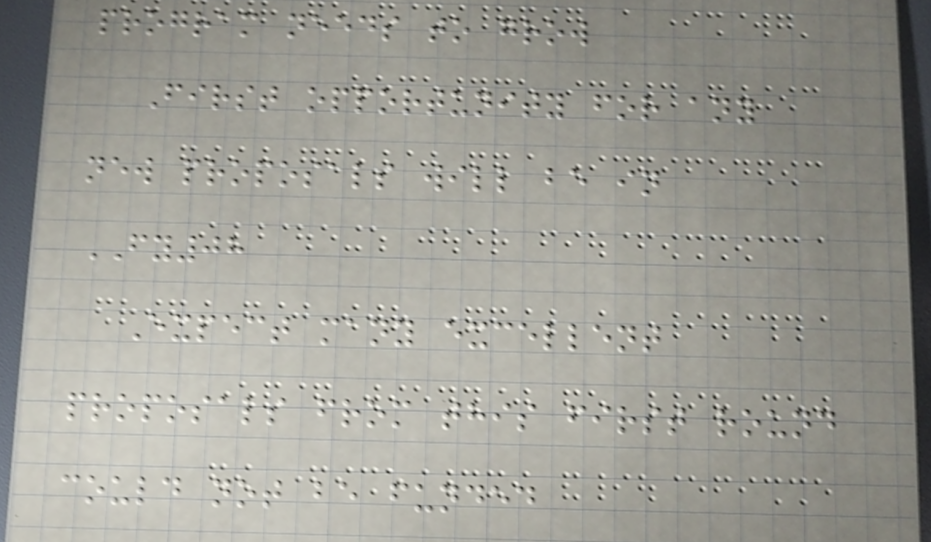program needs to grow
First opportunity for any
new proposals will be in
FY08
Expect many excellent
proposals from this first round
could not be funded
